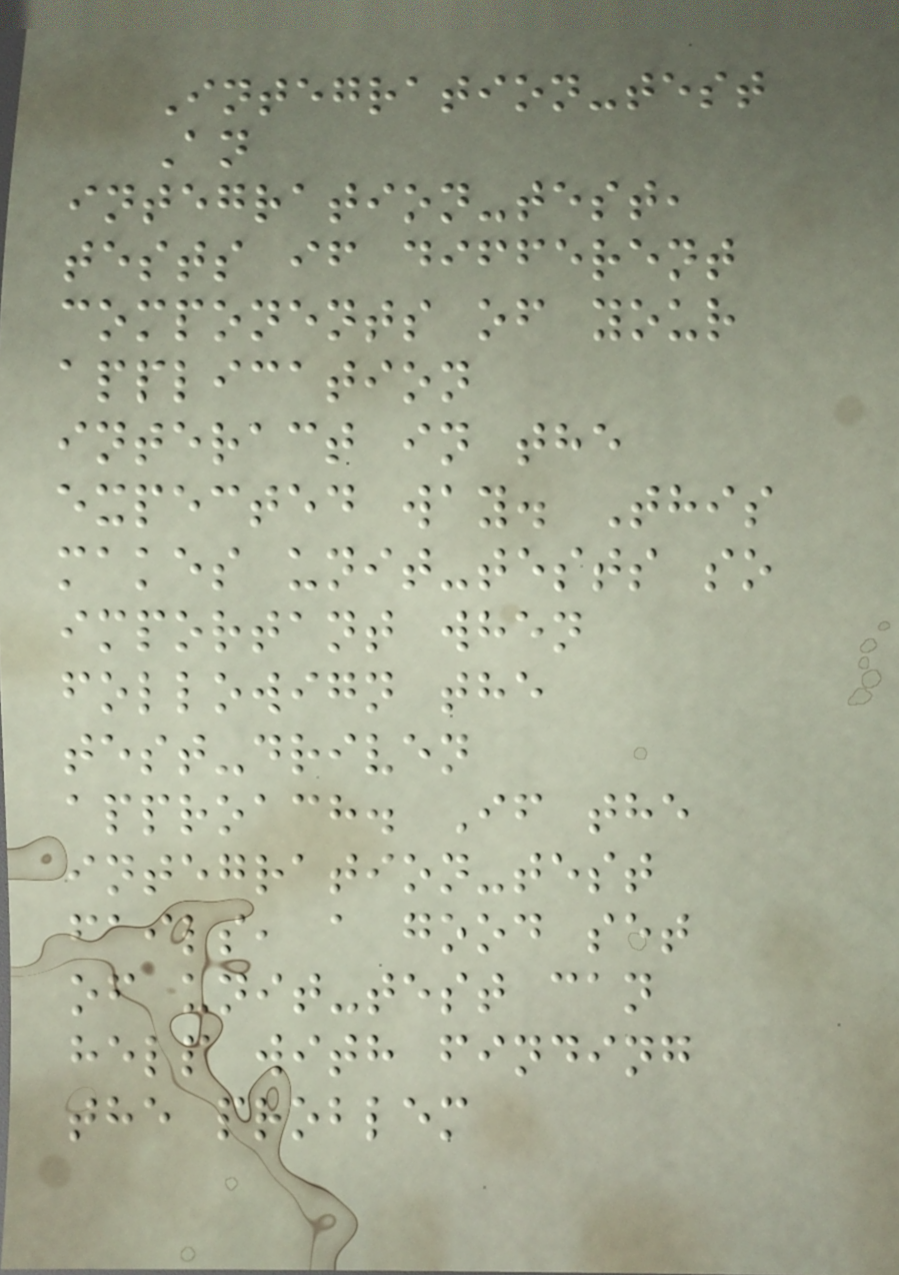Integration-test
An
integration-test,
tests if different
components of your
application
interact in the
expected way. This
makes unit-tests so
important when
followign the
test-driven
approach. If the
integration-test
fails, a good set
of unit-test can
help with finding
the problem
